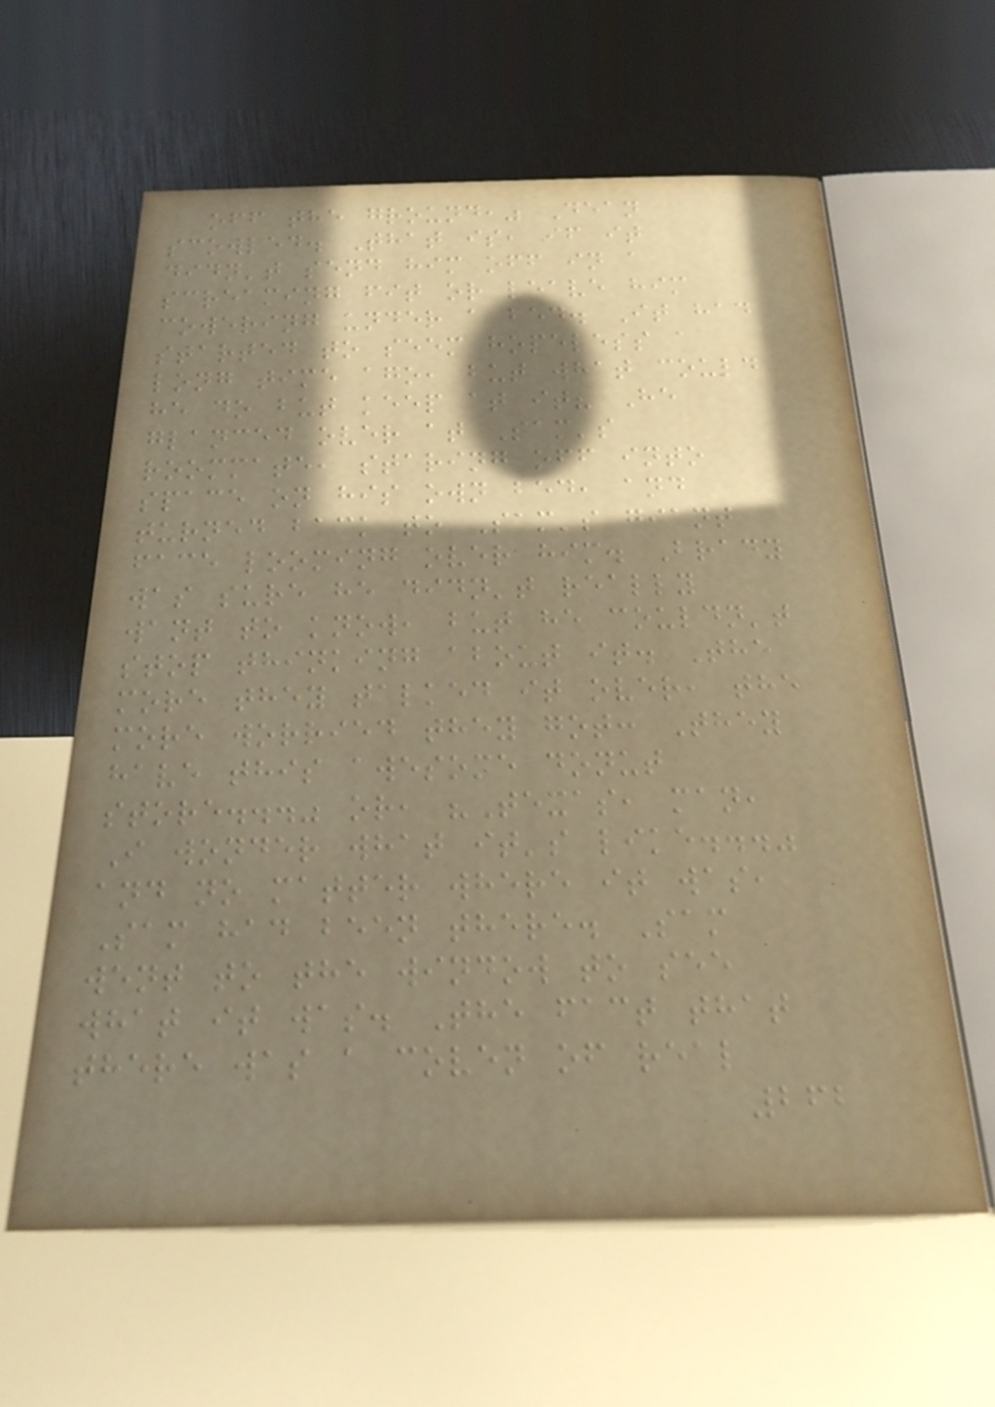off the ground," Dean
scowled. That is, if it
didn't send him off in a
screaming fit or leave him
cowering under a bed. It had
started to seem hopeless a
long time ago, but what could
he do but keep at it? He
glanced over at Sam's
roommate, staring off into
space on his own bed, and
turned back to Sam's giant
face looming over him. Brady
was sure he didn't really
want to know, but he couldn't
stop thinking about it. The
more they talked it over, the
more worried they got: They
have this awesome donut
store..." or, "Texas, man,
I wonder what it's like..."
and no matter where it was,
Sam had been there. Sam
went to the window to see
what it was. The fact that
there was a coven of real
262
